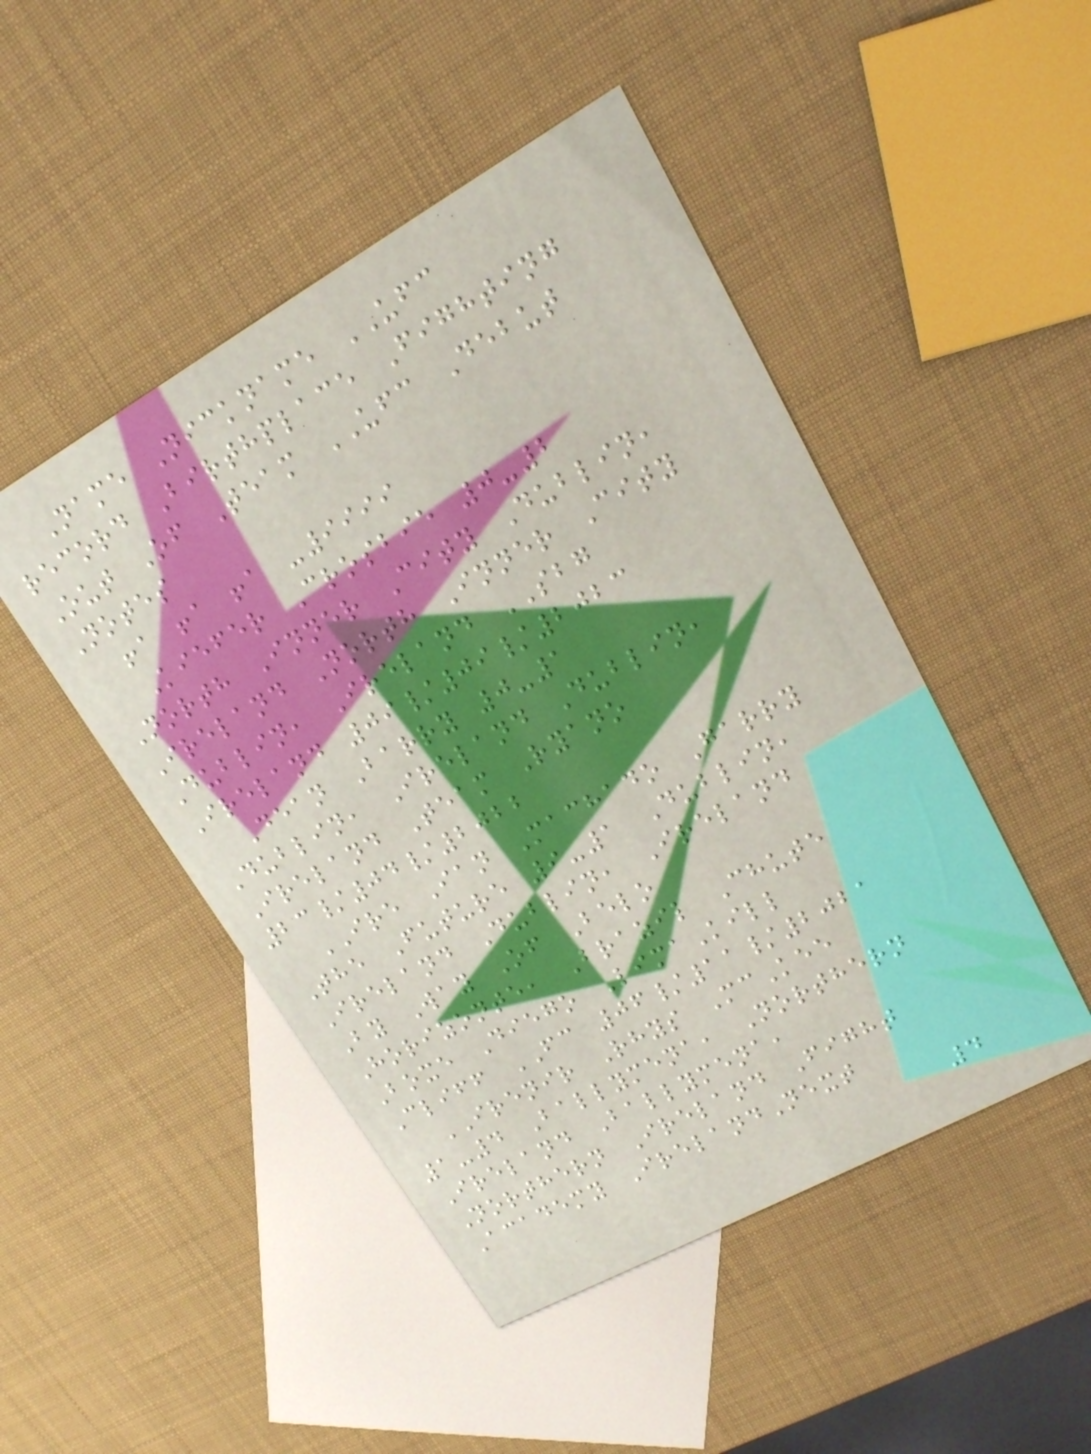Name Nickname UFC
record Birthplace Fighting
Out Of Team UFC Debut
Notes
!a !a !a -9999
Kiefer Crosbie 0-2
North Inner City Dublin,
Ireland North Inner City
Dublin, Ireland SBG
Ireland 09/09/2023
Dean Barry 0-1
Dublin, Ireland Dublin,
Ireland Team Ryano
23/04/2022
IRE Ian Machado Garry
The Future 9-1 Dublin,
Ireland Dublin, Ireland
By Way Of Belo
Horizonte, Brazil Chute
Boxe Diego LimaKill
Cliff FC 06/11/2021
IRENIR Rhys McKee
1-4 Ballymena, Northern
Ireland Ballymena,
Northern Ireland Fight
Academy IrelandNext
4
